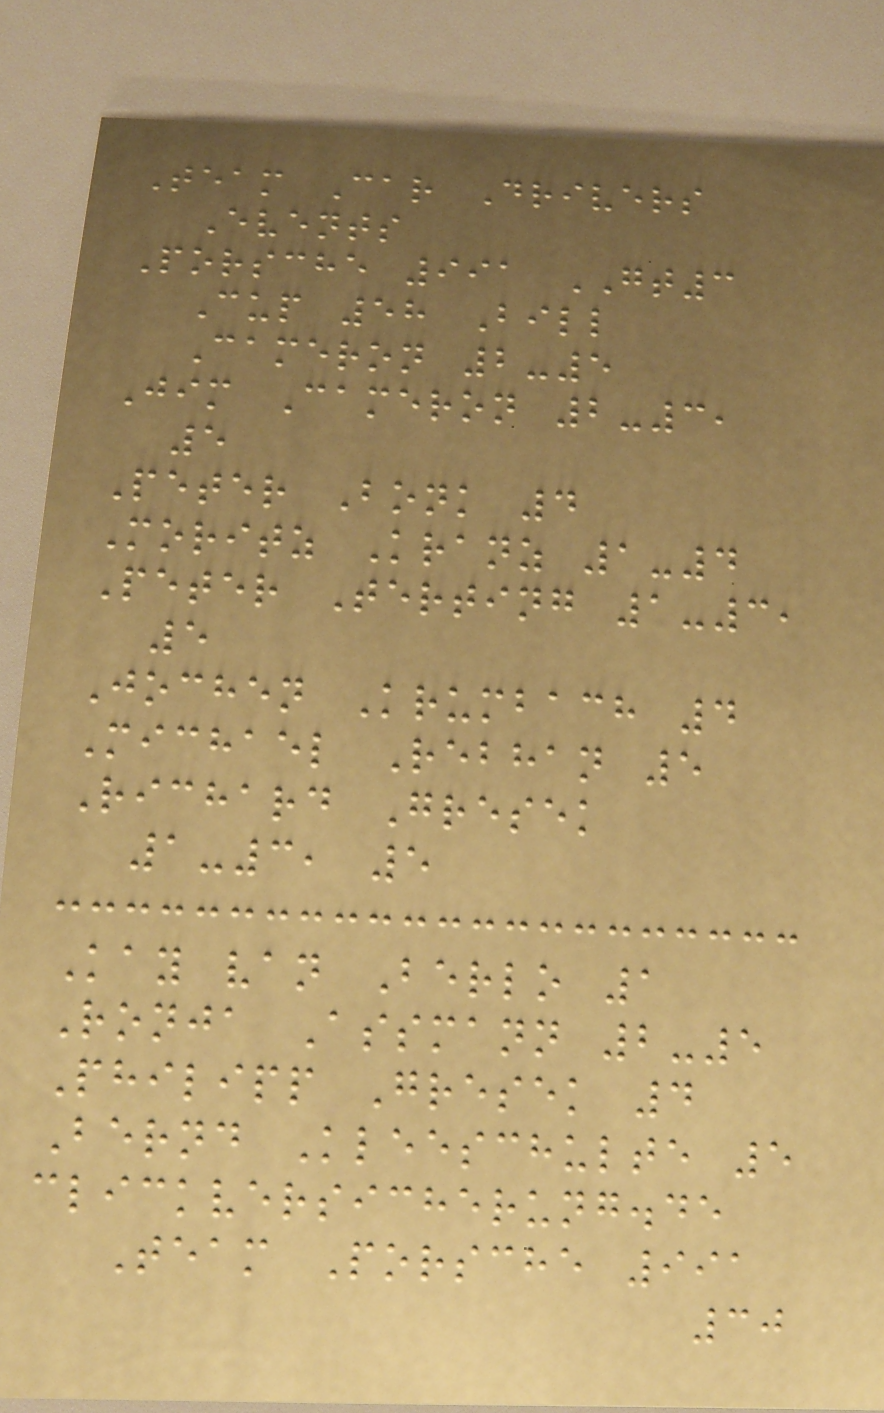Team Car Drivers
Events
Porsche 991 GT3
Cup 58 Bill
Cameron 2-5
Jim Cameron 2-3,
5
Peter Bonk 4
Moritz Kranz 1-4
Peter Terting 1-3,
5
Jochen Krumbach 4
Michael Rebhan 5
Richard Gresek
1-3, 5
Kay van Berlo 1
Ronja Assmann 2-5
Philipp Gresek 4
Bernd Kleeschulte 5
clickversicherung.de
Team Porsche 991
30
